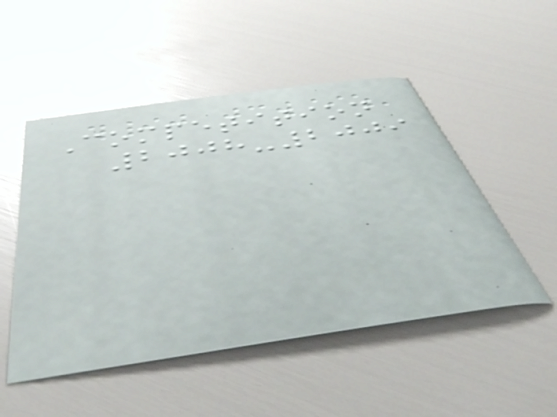Competition
2008-2009
